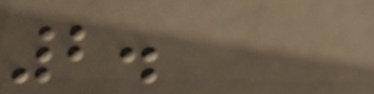2.
